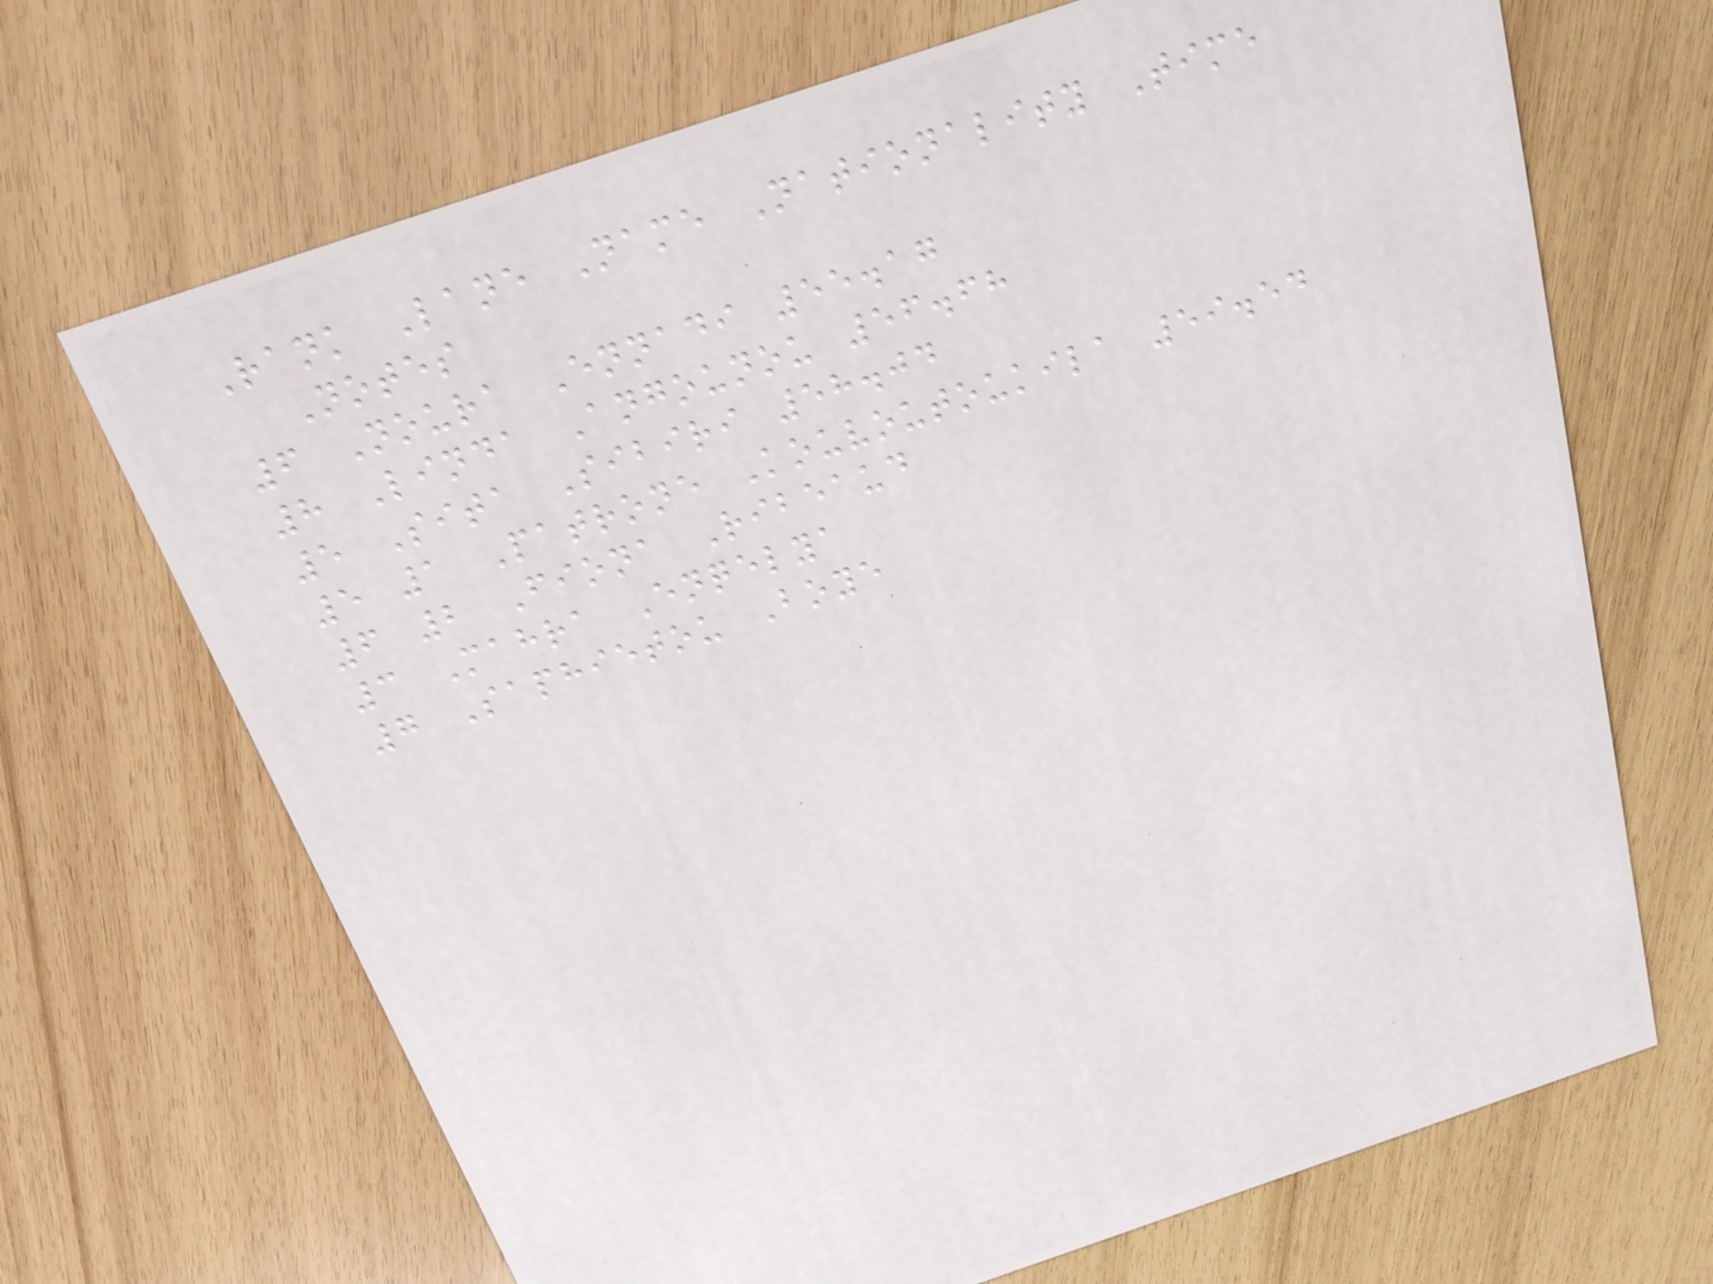Rank Lane Name Nationality Time
Notes
6 Noura Ennadi 55.17
8 Linda Angounou 56.68
5 Sita Sibiri 58.04
5 1 Patrone Kouvoutoukila 59.54
6 2 Fiona Ribeaud
3 Mahra Enqelya
7 Saphietou Boye
